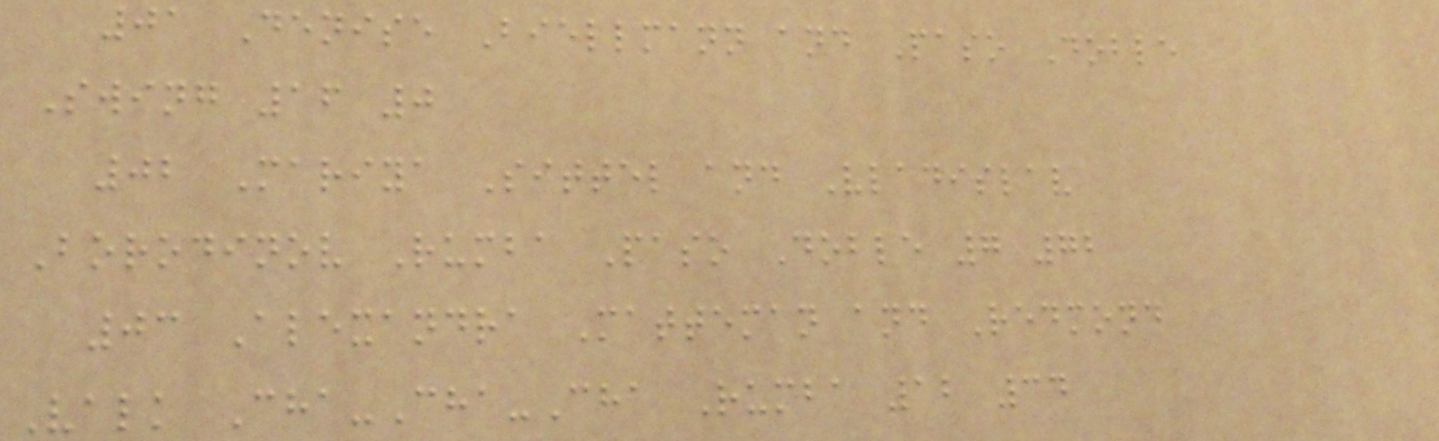01 Denise Biellmann and Paso Doble
Swing 16 0
02 Mariya Sittel and Vladislav
Borodinov Rumba Paso Doble 7 72
03 Alexandra Matteman and Redmond
Valk Cha-Cha-Cha Rumba 12 34
